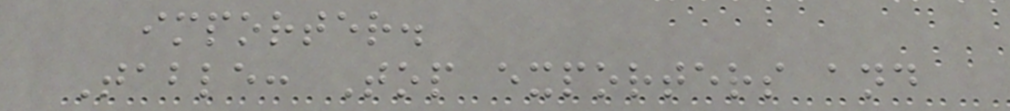importer.
Table: Top exporters and
